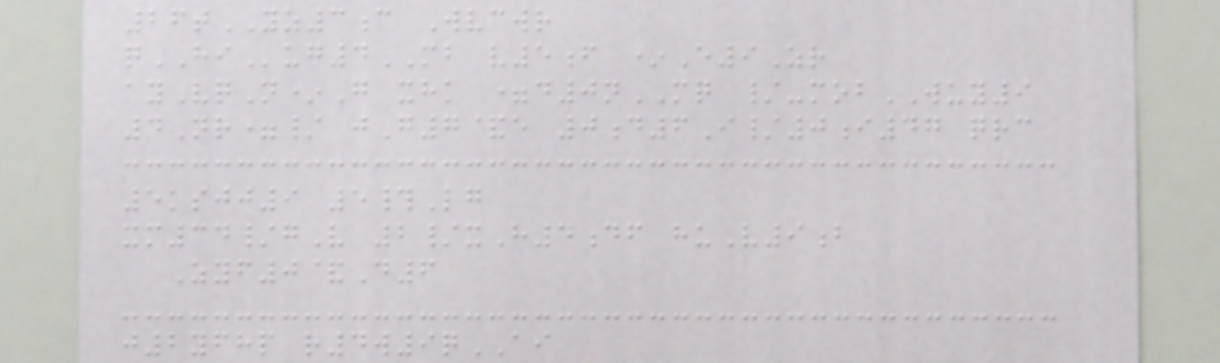26tYZ3c Wvcwr
qHIug4MB v5f *E9Zr
ayVqN*G xhk =d0nMQ /-mobWUY9
4Nr=/ jG7&e 0d6I/0i47 qrc
5ksjj9 5#Lg
xm34/gV 2/xH4df huV9b
Zyf0&D6
j2yfhp r4w9qAI
